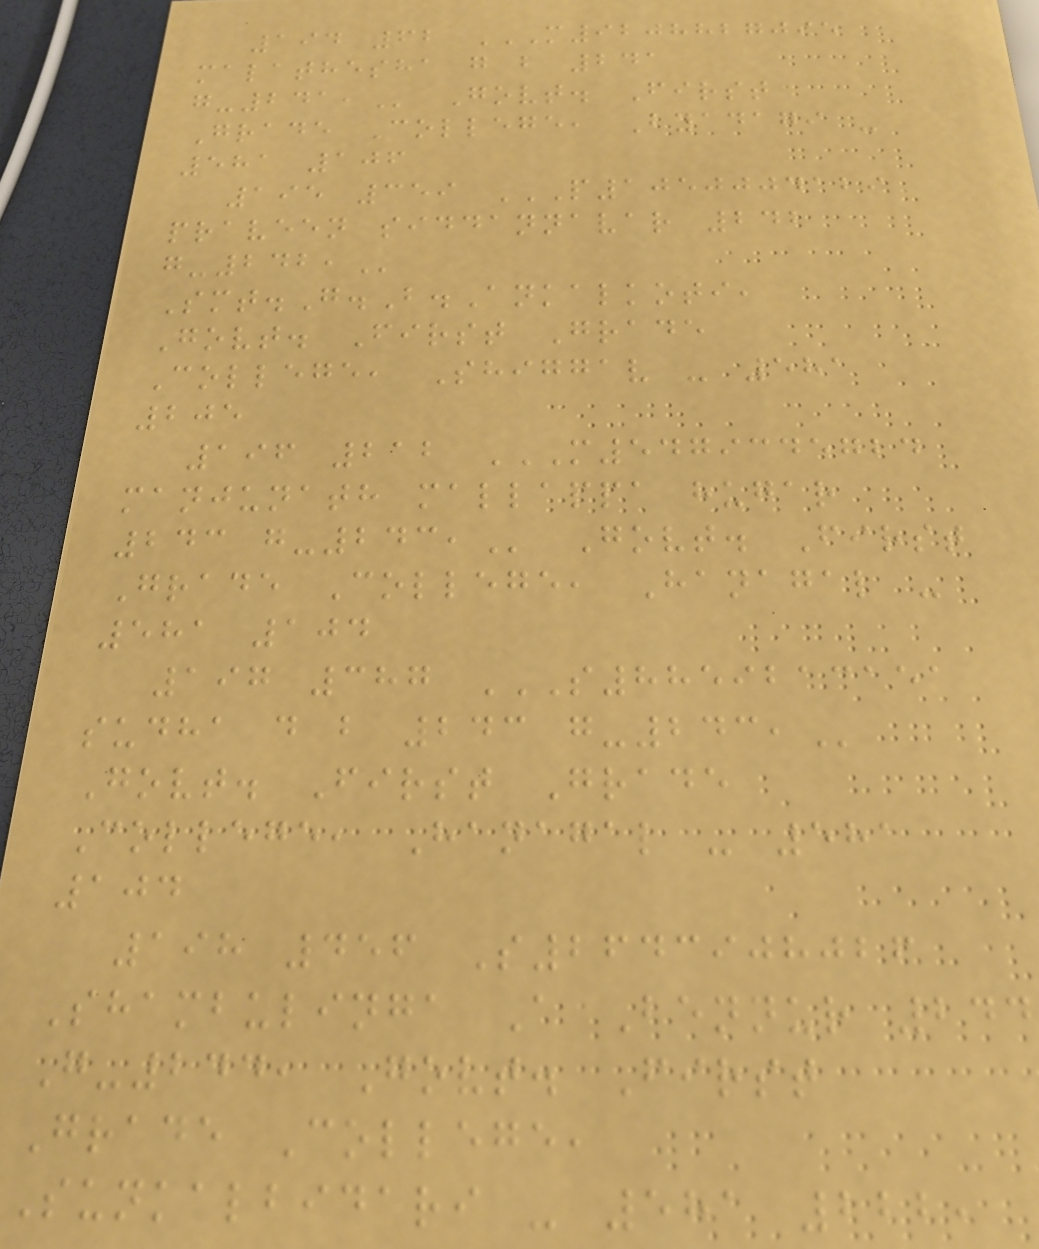194 62 M9208827095
MALATHESHA G B 241
G-241, Govt. First
Grade College, Byadagi -
581 106
195 359 P1050004129
PRAVEEN SIDDANNAVAR 242
G-242,
Smt.G.B.Ankalkoti,
Govt. First Grade
College, Shiggav - 581
205
196 212 M5479345724
MANJUNATH MALLAPPA HUGAR
243 G-243, Govt. First
Grade College, Hanagal -
581 104
197 387 S8859213151
SUDHA D B 243 G-243,
Govt. First Grade
College, Hanagal - 581
104
198 456 S2643908026
Shambulinga A Bennur 244
G-244, Govt. First
Grade College,
Sunkalbidari - 581 222,
